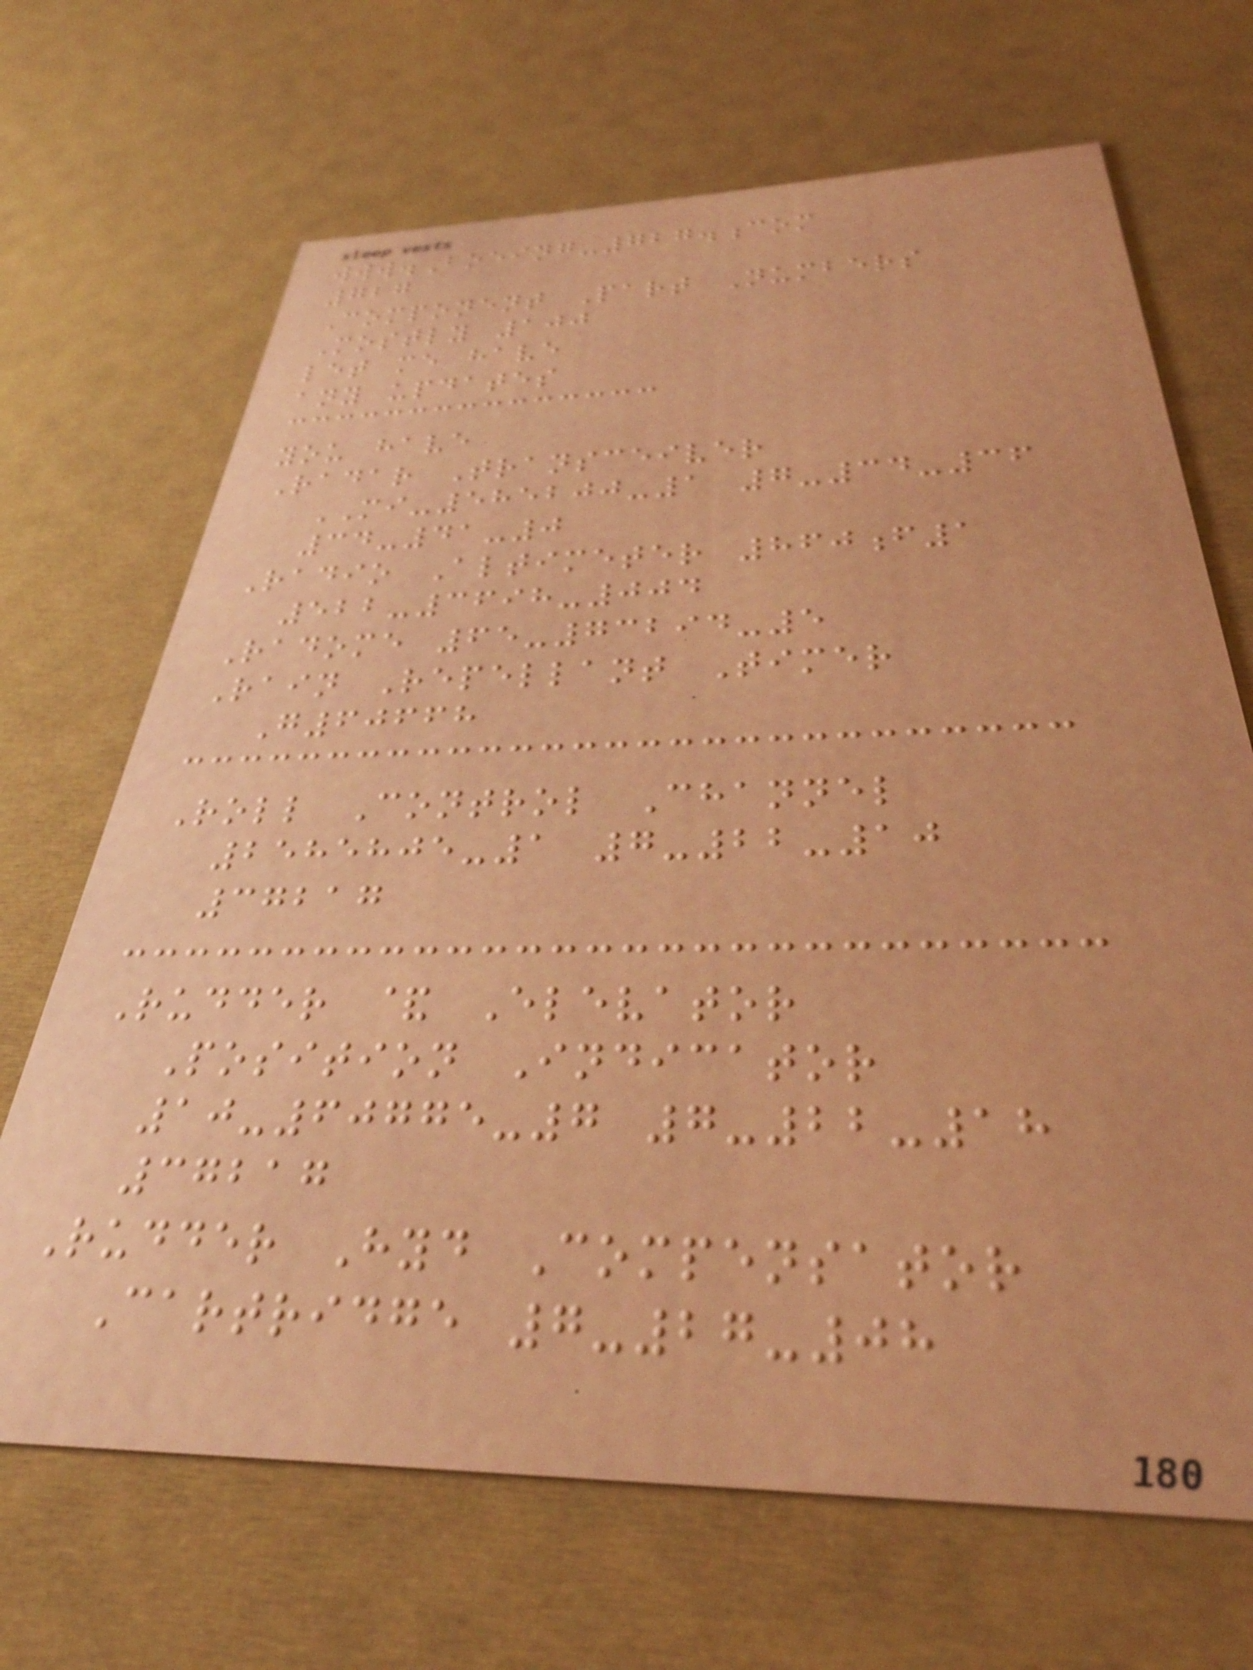www.Boeing-727.com
727
Component Part Numbers
Mostly 100
let me have
any updates
you have
Radar Transceiver
MI-585200-1 7-34-36
34-41-0
Radio Altimeter 860f1
522-3698-004
Radome 65-73294-5
Rain Repellant Timer
G60668
Roll Control Channel
2585805-1 7-22-10
37217
Rudder & Elevator
Position Indicator
10-60775-7 7-22-18
37217
Rudder Hyd Compensator
Cartridge 7-27-08
